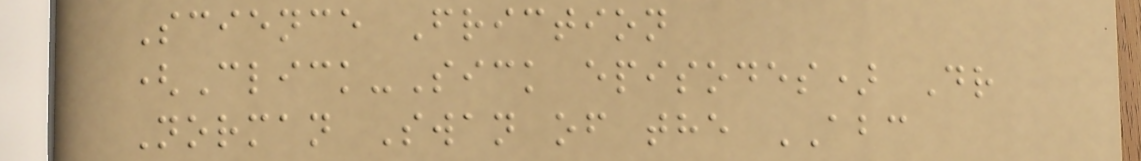Science Friction
(Click-Sick episodes) Dr
Norman Swan of the ABC
